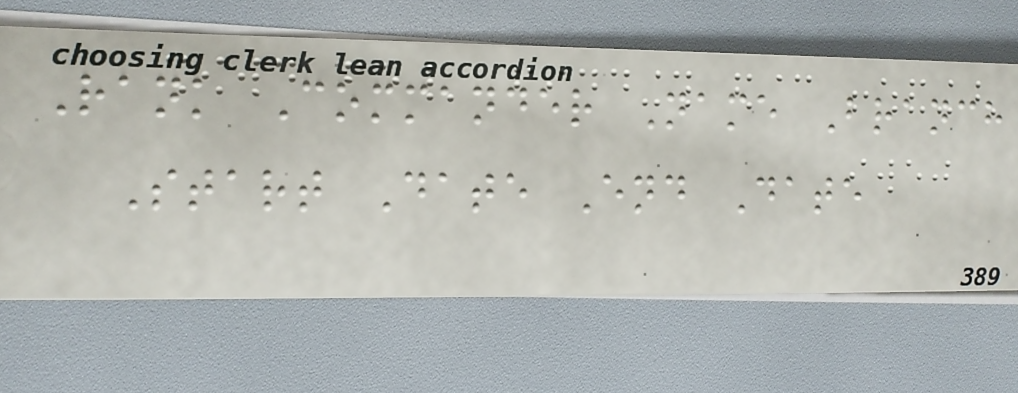Rank Commander Name Branch
Start Date End Date
